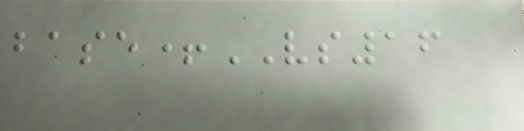base+VS16
